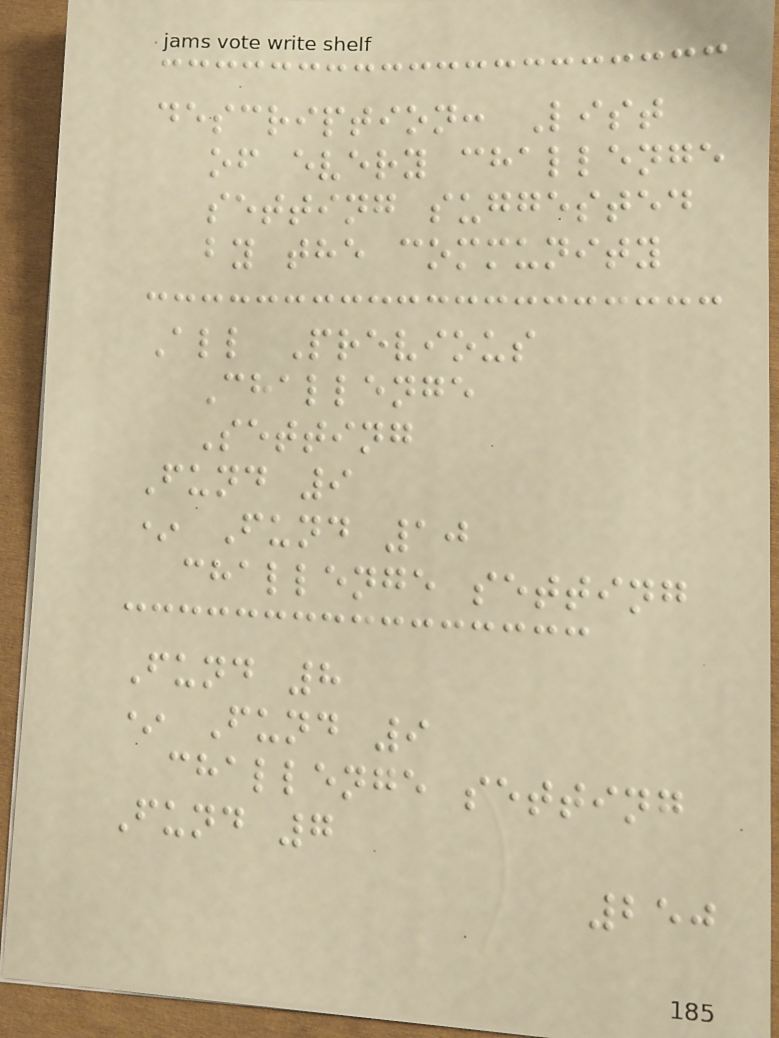description: List
of every challenge
setting suggested
by the community
All Previous
Challenge
Setting
Fund 9
* Fund 10
challenge setting
Fund 8
* Fund 9
challenge setting
Fund 7
250
